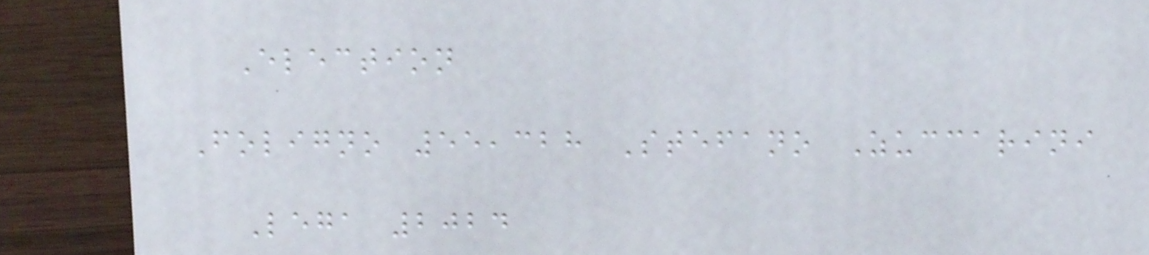Election
Foligno 55,328 Stefano Zuccarini
Lega 2024
